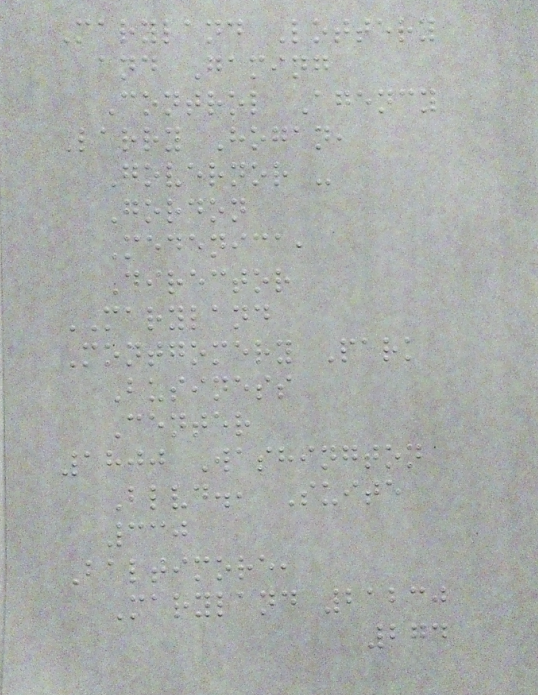Maryland Lottery
and Gaming
Control Agency
Larry Hogan,
Governor -
Gordon
Medenica,
Director
MARYLAND
Montgomery Park
Business
Center
1800 Washington
Blvd., Suite
330
Baltimore,
Maryland 21230
274
